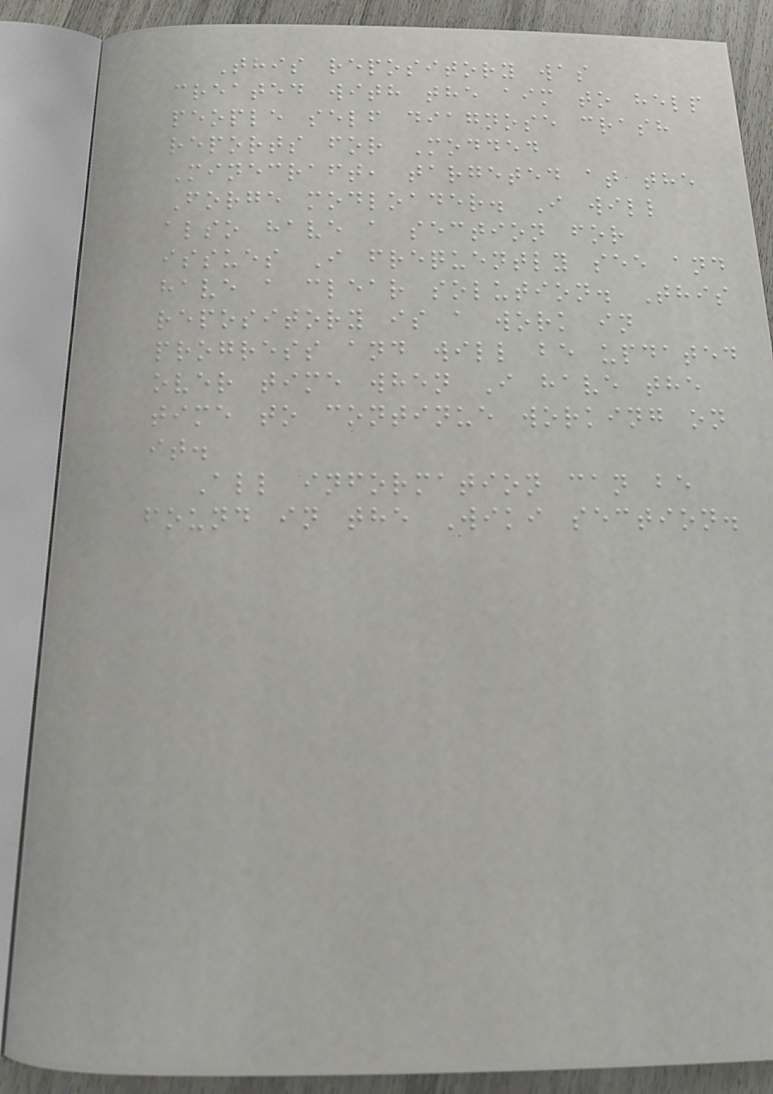This repository was
created with the aim to help
people self diagnose crash
reports for Modded
Minecraft, targeted at the
Forge modloader. I will
also have a section for
issues I frequently see and
have a clear solution. This
repository is a work in
progress and will be updated
over time when I have the
time to continue working on
it.
All information can be
found in the Wiki section.
